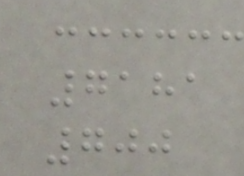7181
700
